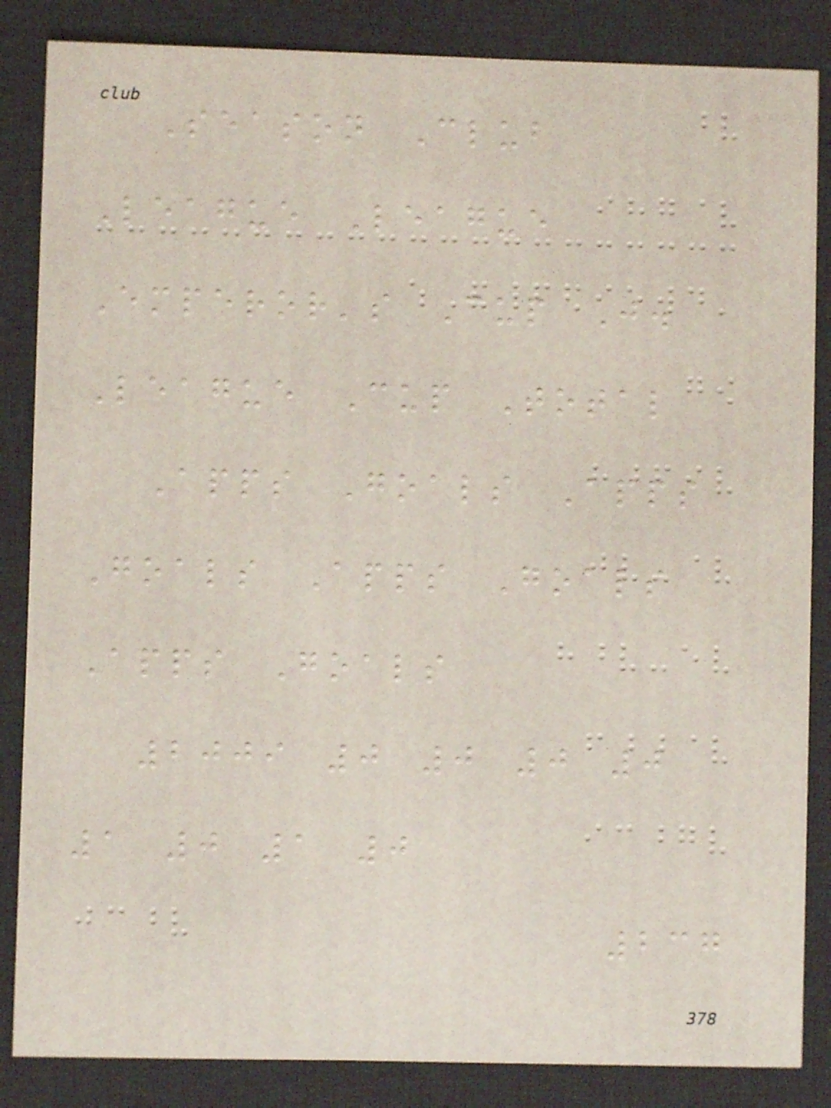Season Club
League League
Emperor's Cup J.
League Cup Total
Apps Goals Apps
Goals Apps Goals
Apps Goals
2009 0 0 0 0
1 0 1 0
237
